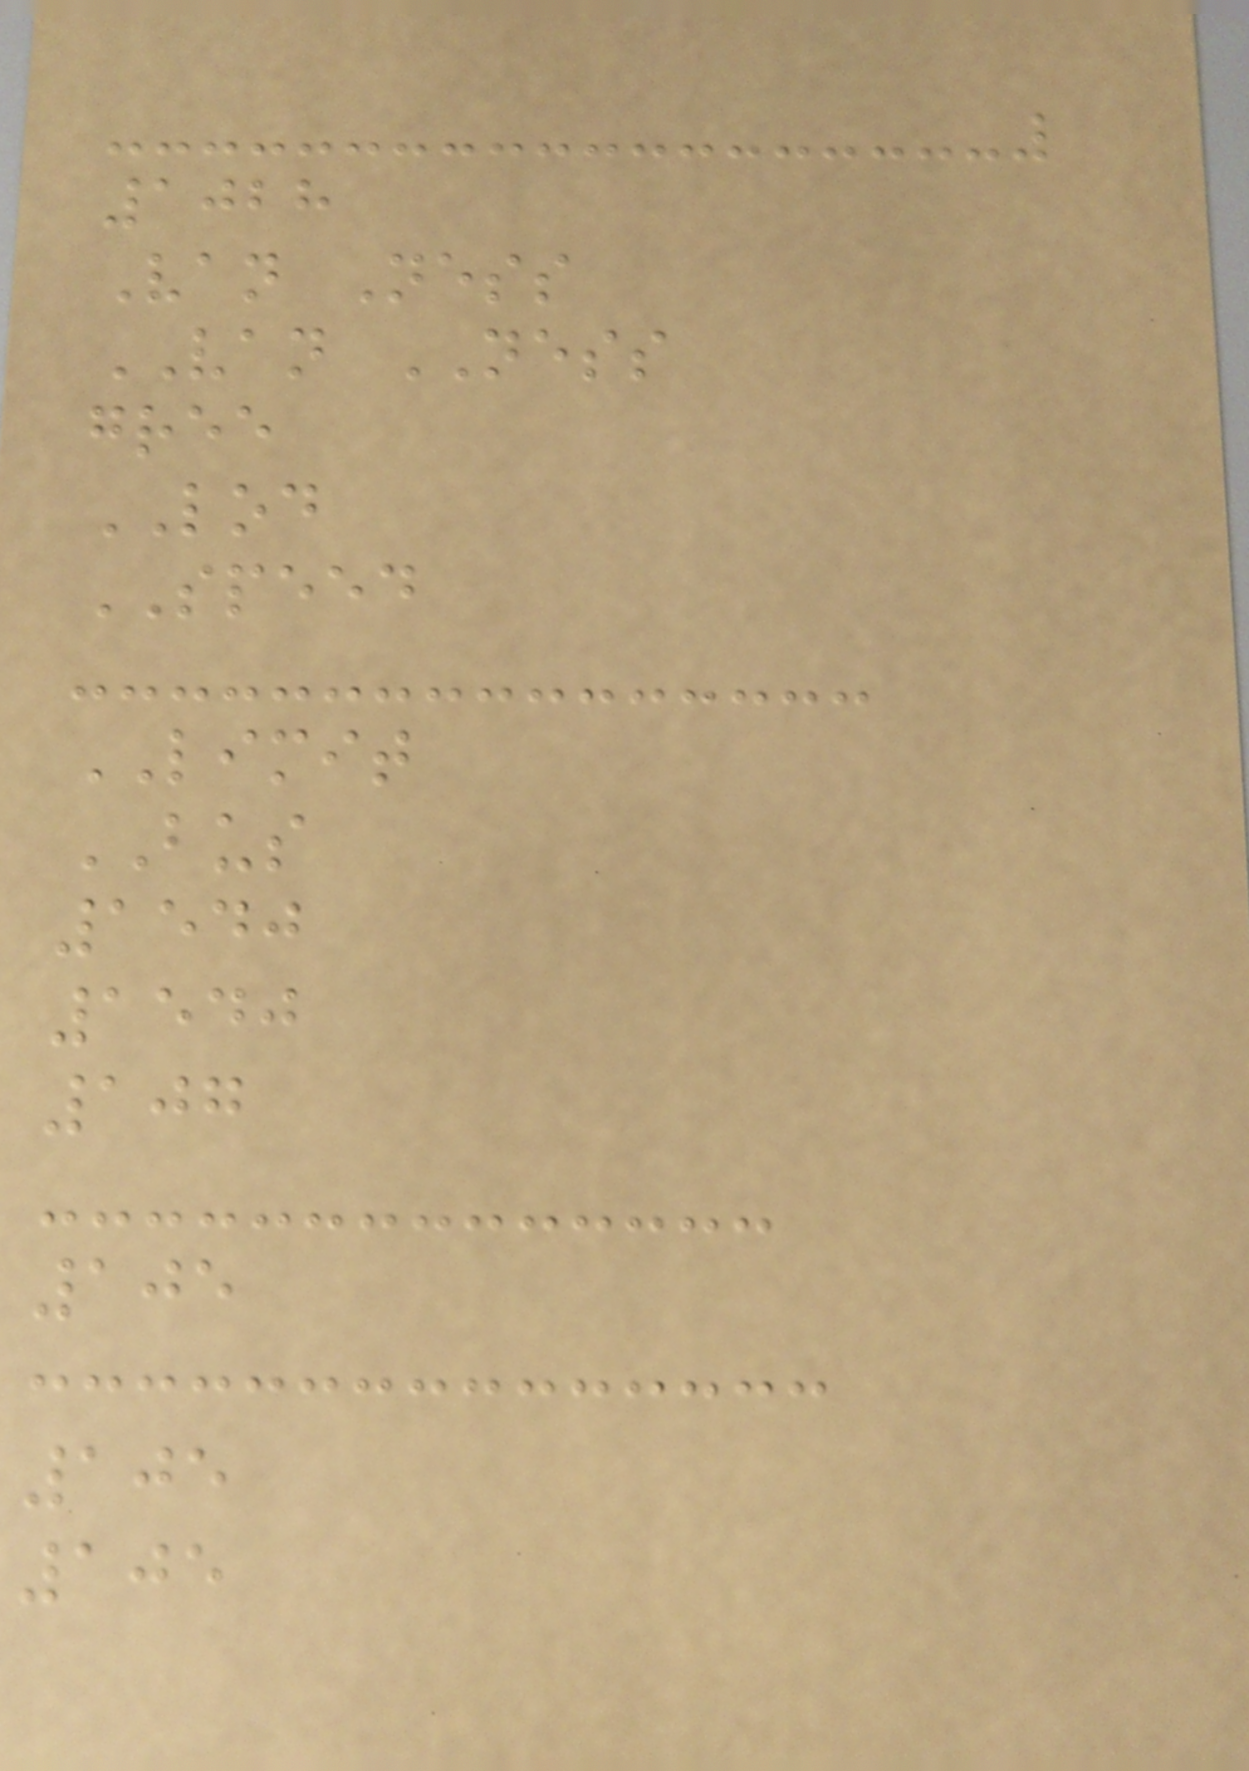1028
Van Ness
VAN NESS
gree
LOD
SPEED
LIMIT
BUS
1540
1540
107
105
105
105
